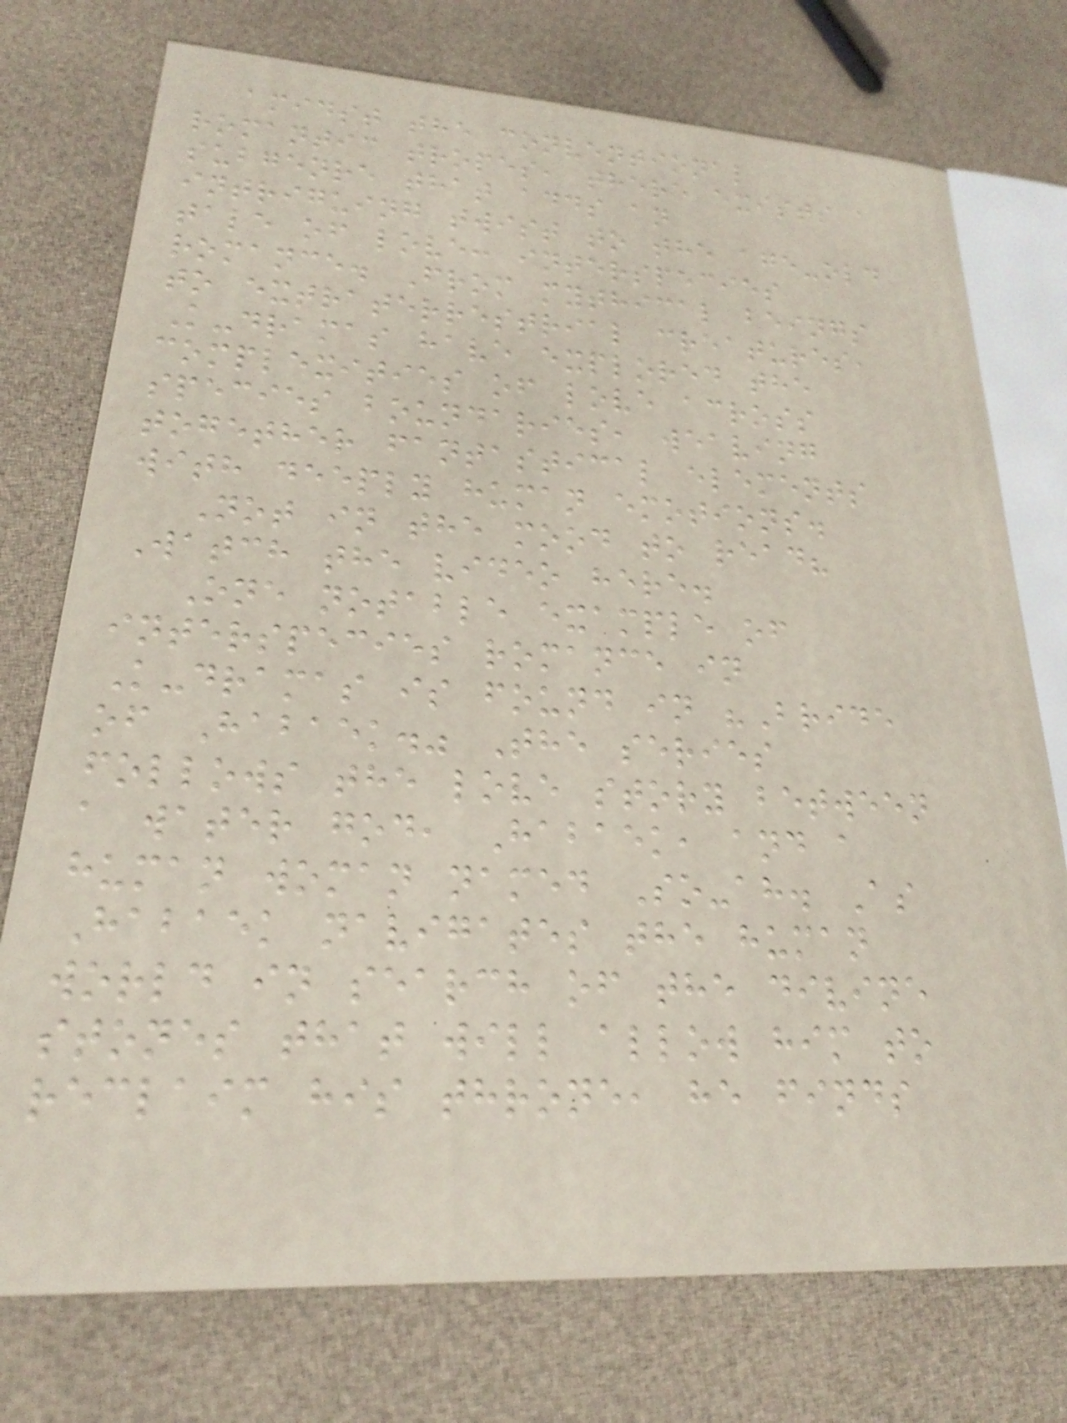amidst the conventional
romantic tropes, there exists a
subgenre that adds an
intriguing twist to the age-old
tale of love: interspecies
romance. From mythical beings
to extraterrestrial creatures,
K-dramas have explored the
complexities of love across
species boundaries, weaving
together fantastical elements
with deeply human emotions.
Not in the mood to read?
Watch the video here.
One notable example of
interspecies romance in
K-dramas is found in "Bride
of Habaek." The series
follows the love story between
a water god, Habaek, and a
human woman named So-ah. As
Habaek navigates the human
world in search of the divine
stones that will allow him to
reclaim his throne, he finds
